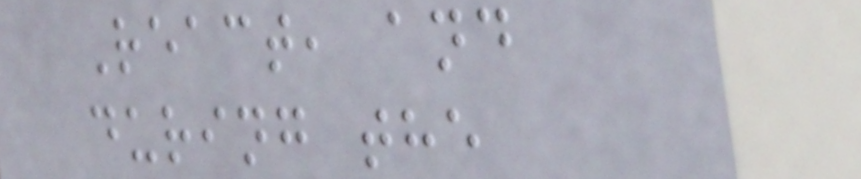React, and
during the
